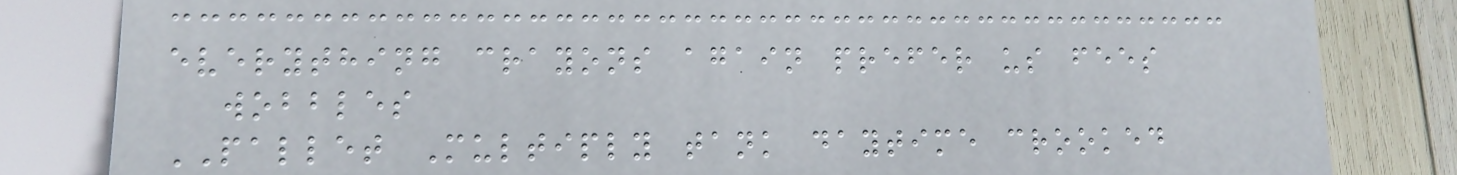everything crayons again prefer us fees
wobbles
PALLET Multiply tank daytime crooked
